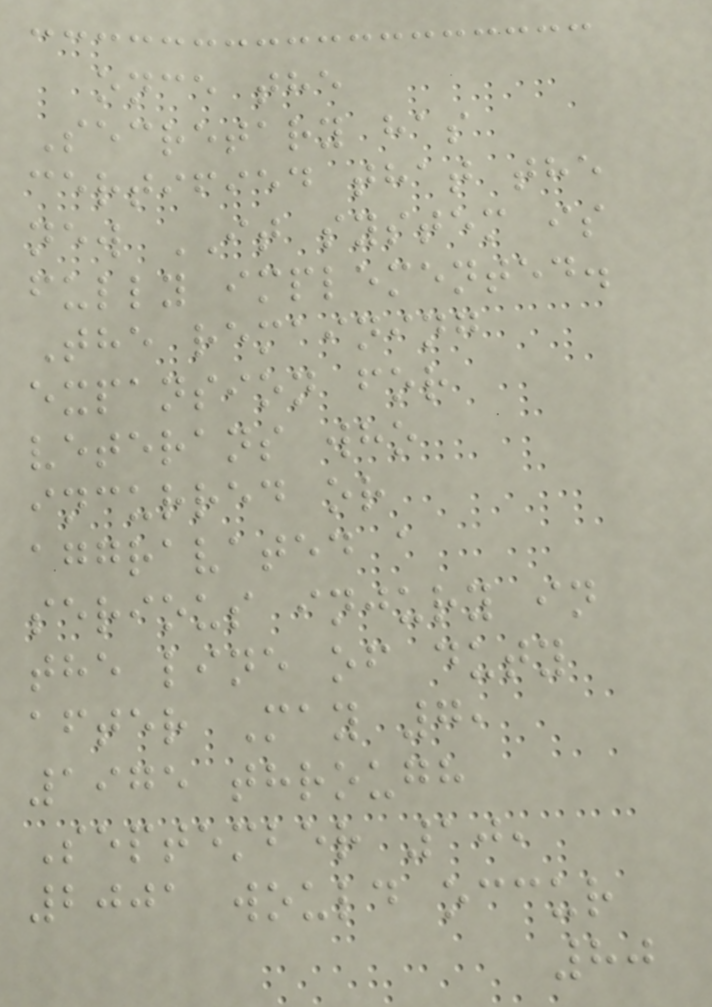once the
Secretary has
certified that the
new IT system is
fully implemented.
The remaining
expansion for
veterans who
incurred or
aggravated a
serious injury in
the line of duty
after May 7,
1975 through
September 10,
2001 would occur
80
